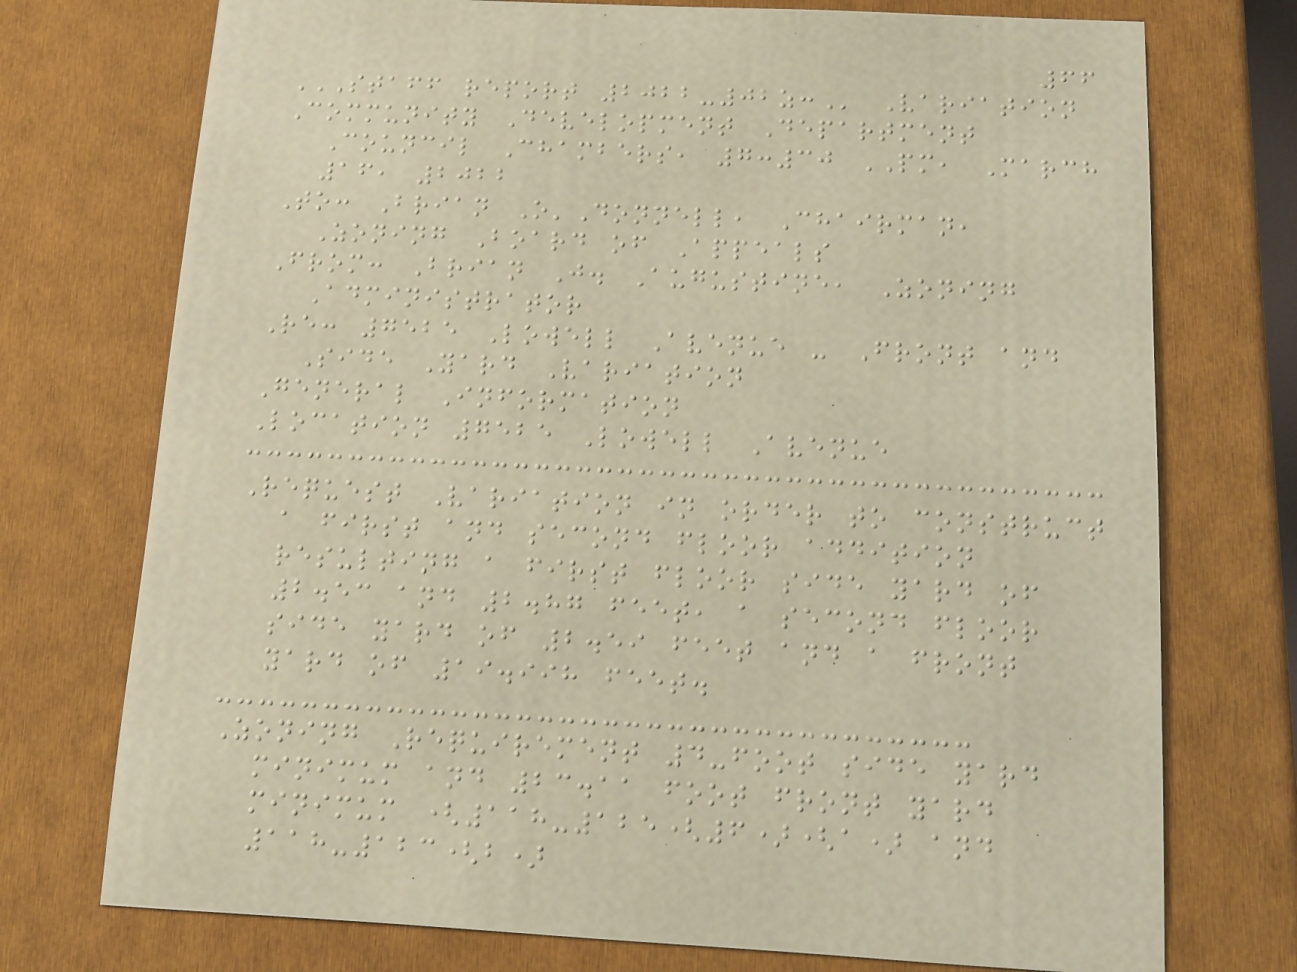66
STAFF REPORT 2022-02Z: Variation
Community Development Department
Council Chambers, 7:30 PM, March
16, 2022
To: Brian O'Donnell, Chairman,
Zoning Board of Appeals
From: Brian J. Augustine, Zoning
Administrator
Re: 7525 Lowell Avenue - Front and
Side Yard Variation
General Information
Location 7525 Lowell Avenue
Request Variation in order to construct
a first and second floor addition
resulting a first floor side yard of
2.53 and 2.87 feet, a second floor
side yard of 2.59 feet and a front
yard of 19.998 feet.
Zoning Requirement 4-foot side yard
minimum and 23.11 foot front yard
minimum (118-125(6)(a) and
118-123(b)
